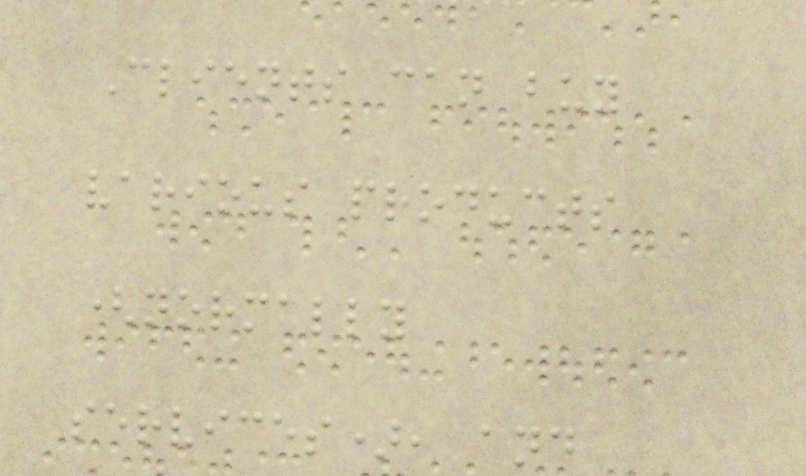Clients can buy
various products
(normally
services), and
